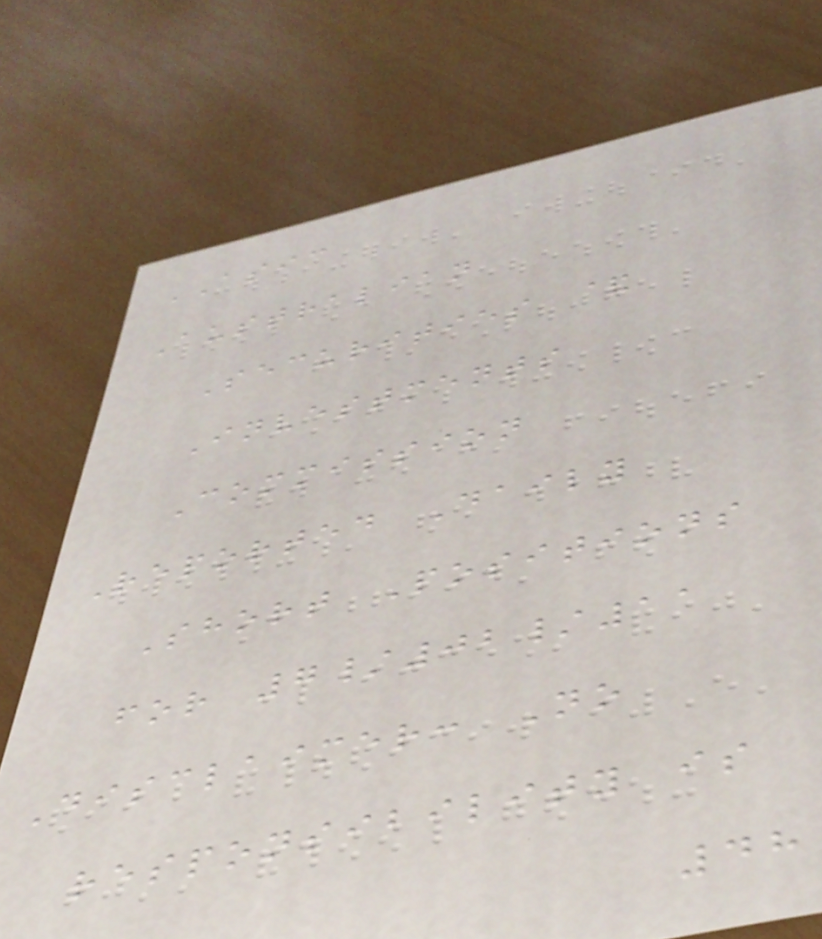ASIC
Australian
Securities &
Investments
Commission
Reported Daily
Short Positions
for 7/02/11
Disclaimer: No
responsibility is
48
